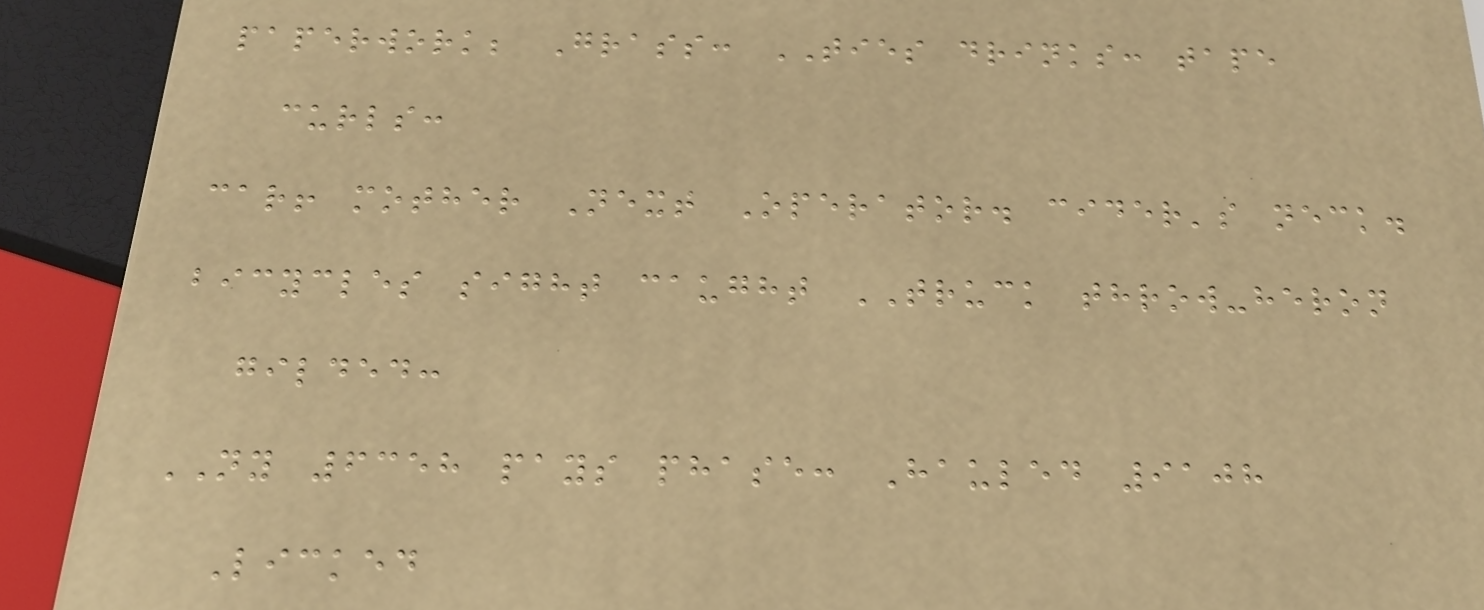paperwork; Grass: TIES drinks: tape
curls:
car! mother Next Operator. cider's neck.
bicycles sight caught TRUCK throw-heron
gilded:
NY 6358 pays phase: Hauled 9108
Licked
